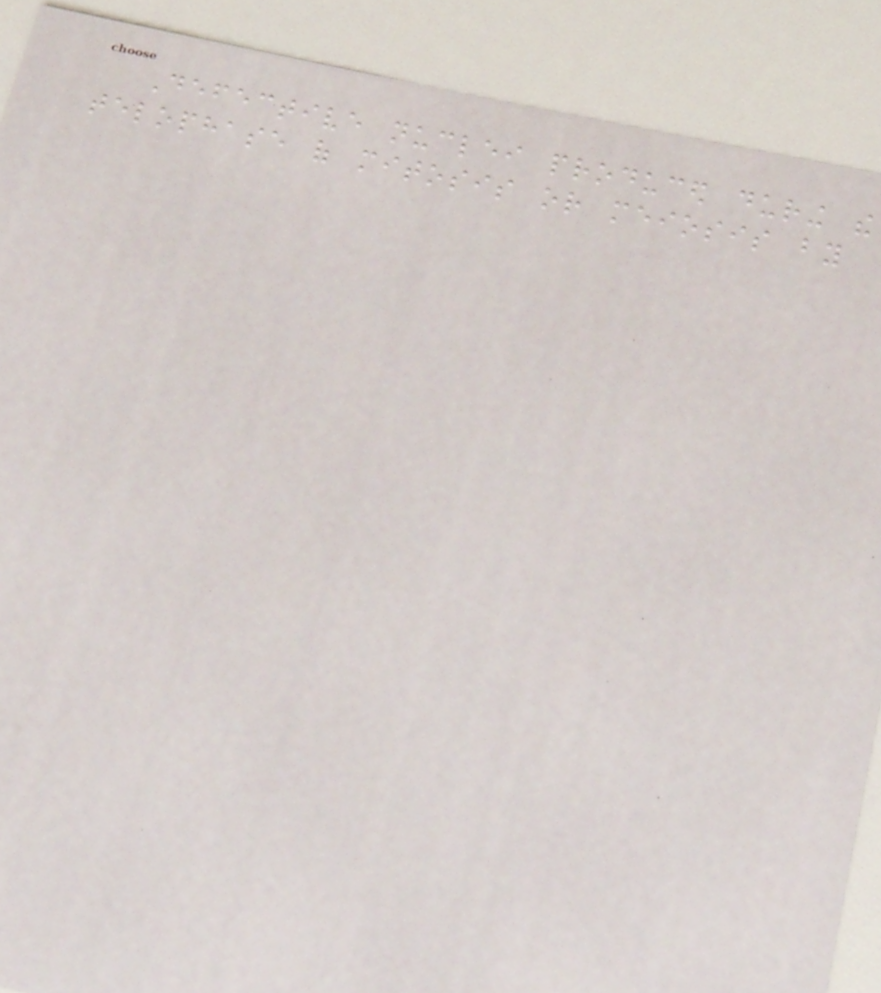Defective nuclei produced during the
telophase of mitosis or meiosis by
